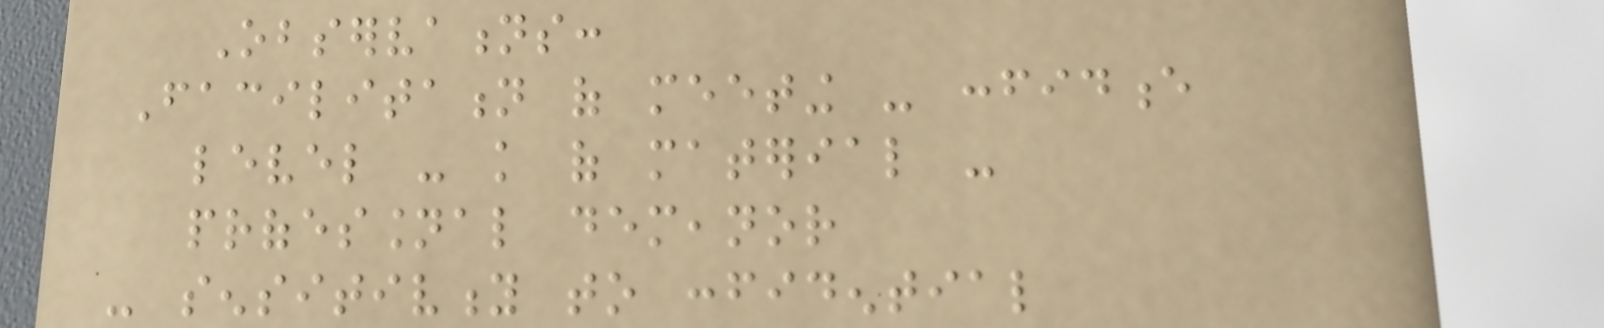Observations:
Facilitation of meeting - confidence
level - knowledge of material -
professional demeanor
- sensitivity to confidential
